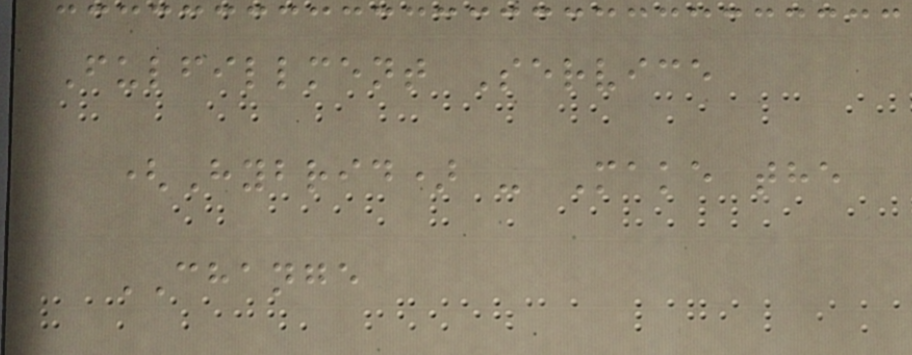Fulfillment Service
(Hybrid) - Make the
CHANGE
